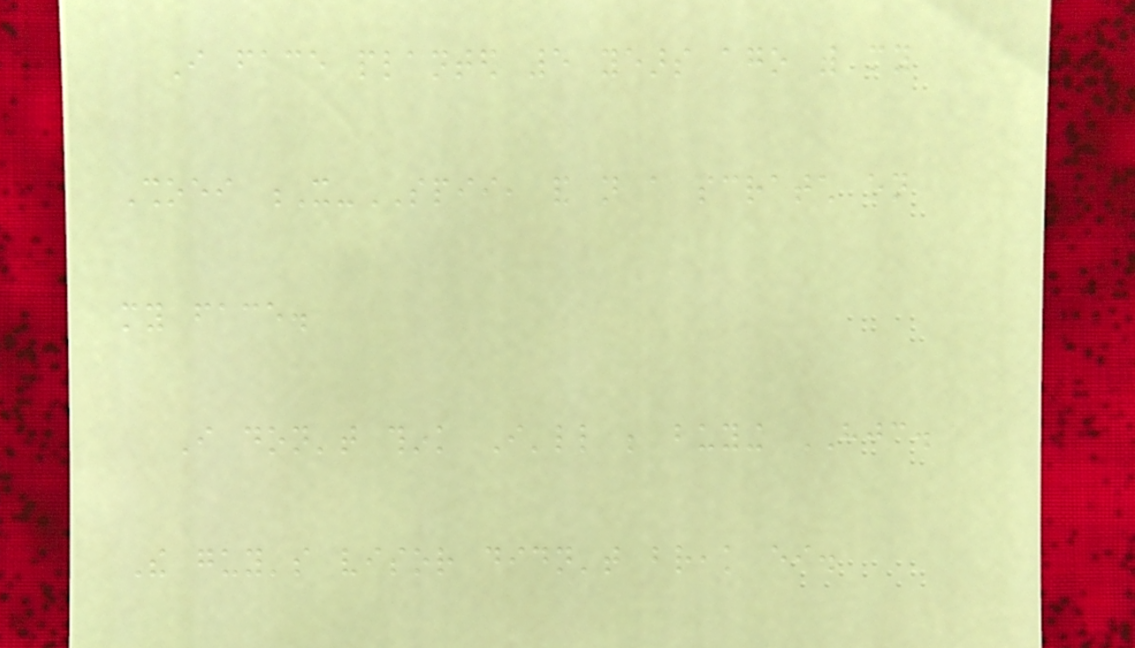I face planted 5 years ago with my
Shoei X-SPII, and not a scratch on
my face.
I don't think I'll be buying HJC.
The guy's visor didn't break either.
